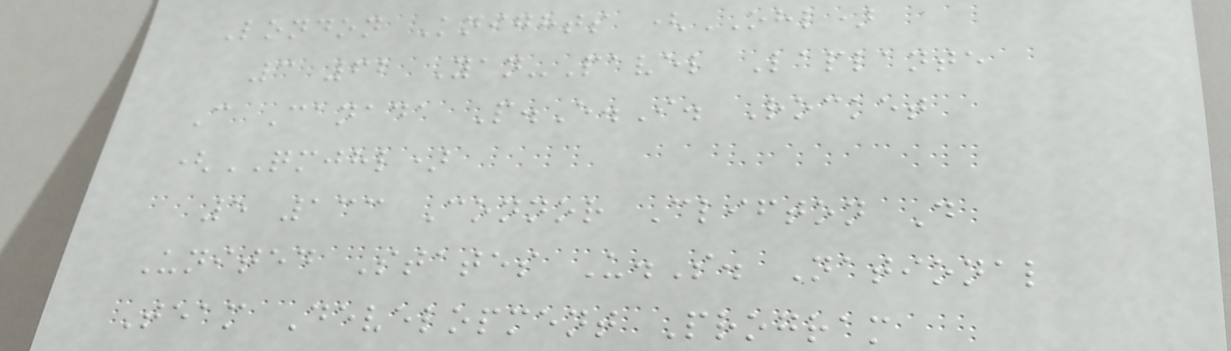London Knights (OHL)
3 62 Yan-Pavel Laplante
C Canada P.E.I. Rocket
(QMJHL)
5 133 Connor Clifton D
United States U.S. National
Team Development Program
